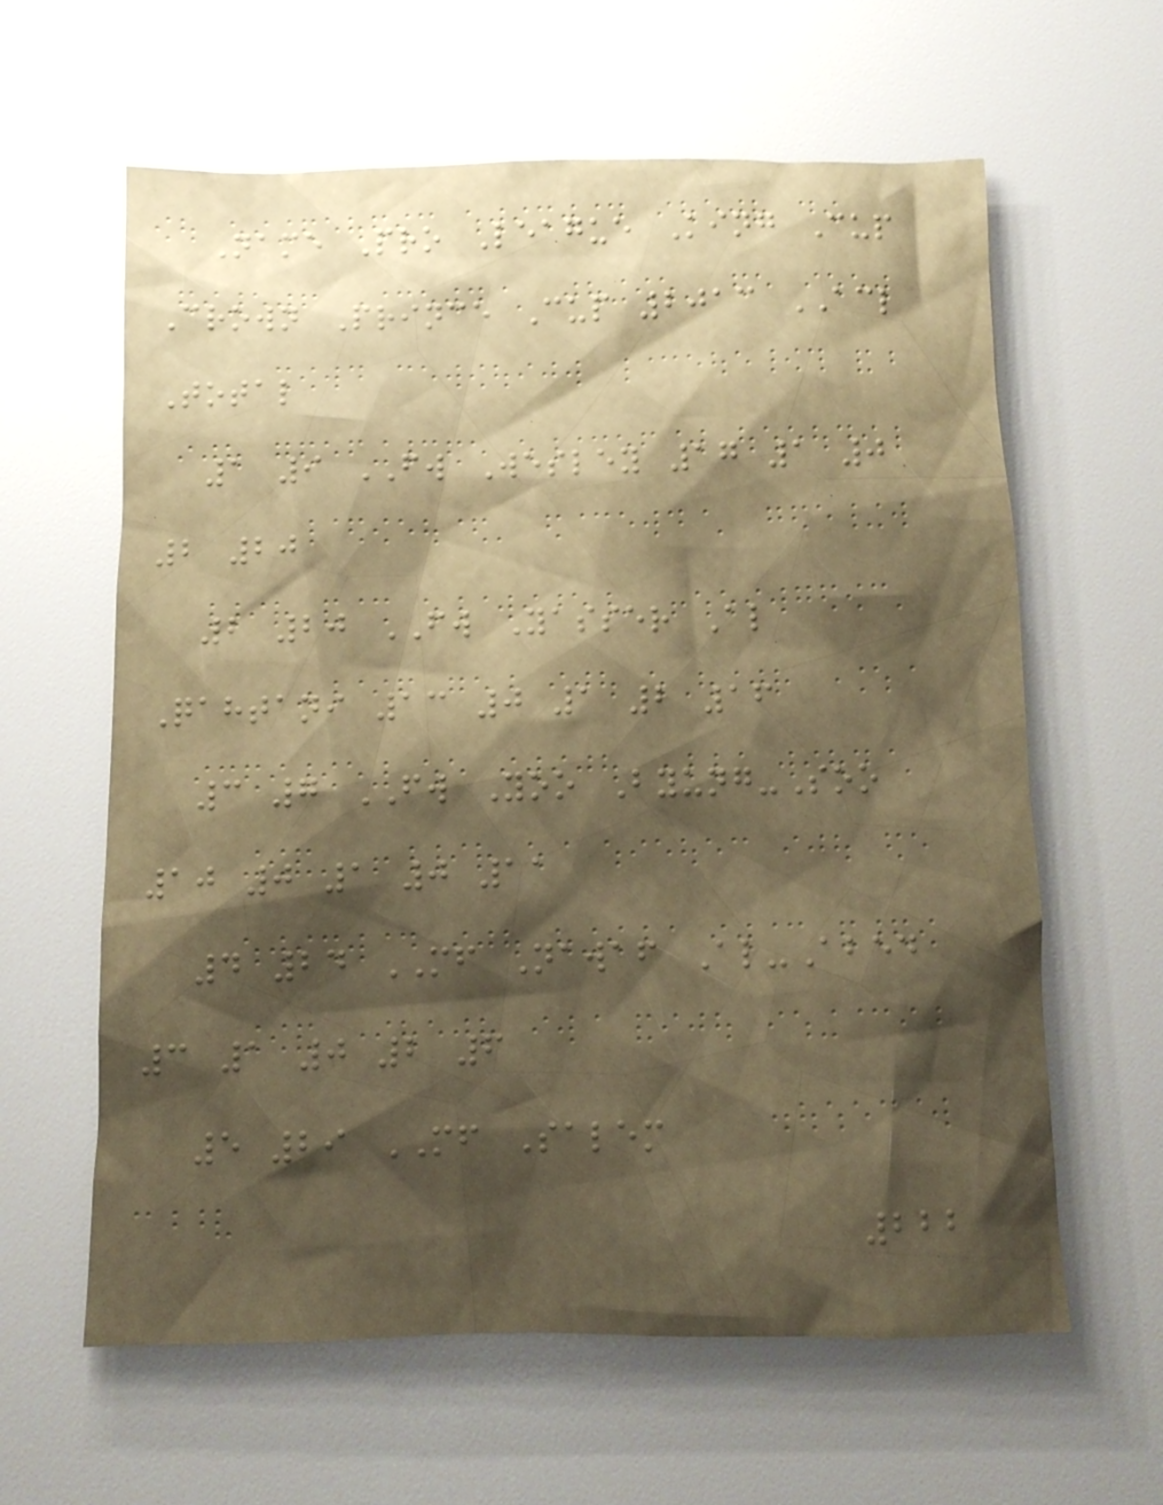Name Pro League King Cup
Crown Prince Cup 2013 ACL
Total
1 9 FW Wesley 17 1 0
2 20
2 20 FW Yasser Al
Qahtani 13 0 1 2 16
3 7 FW Yoo Byung-Soo
10 0 1 0 11
4 24 MF Nawaf Al-Abed
3 1 0 2 6
5 29 MF Salem
222
